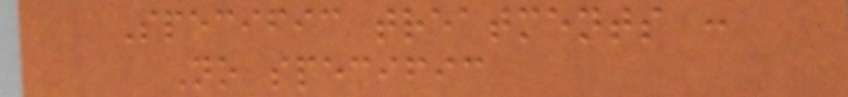Specific treatments :
No specific
